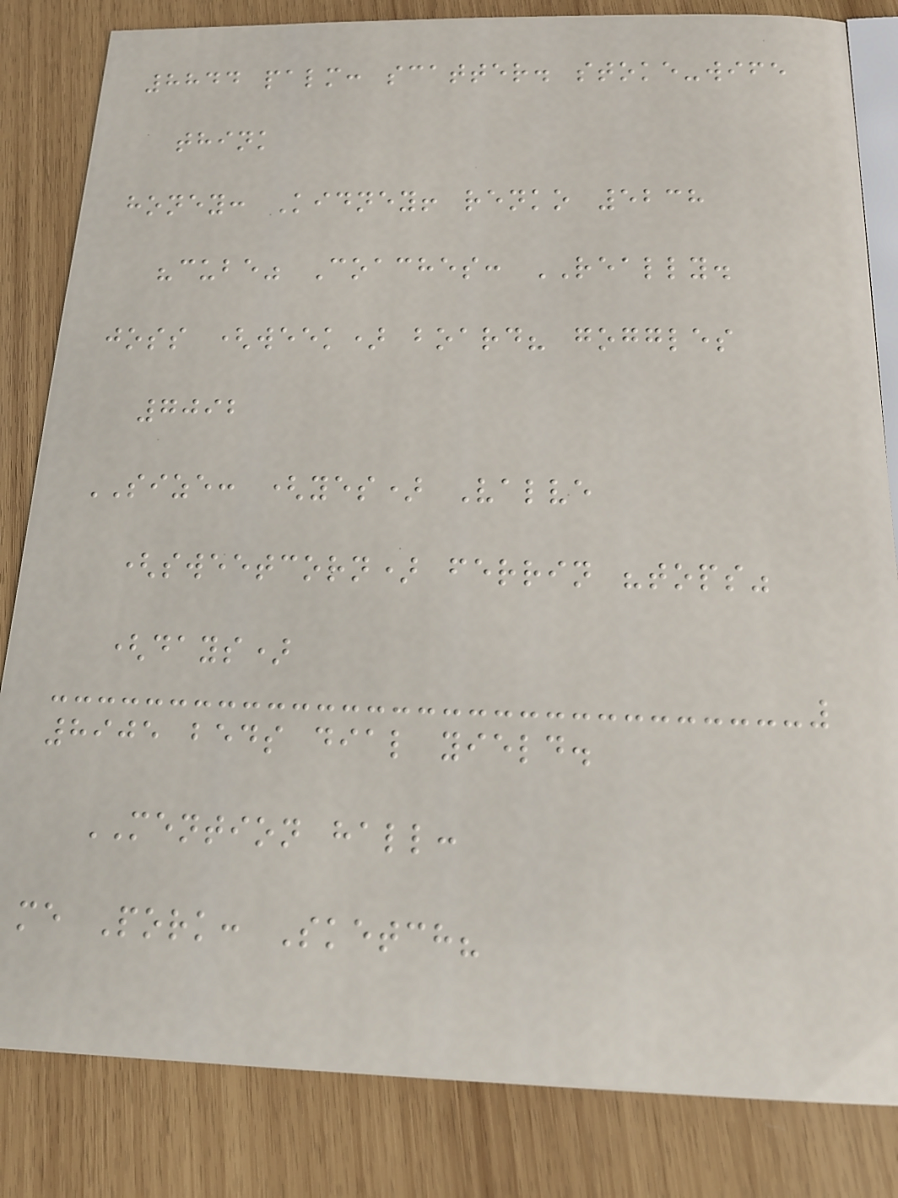8844 palm: scatter. stoke-wife
think
honey: Kidney! renko 5238
"cube" Coaches: REALLY.
joss (week) board? goggles
7092
SIZE: (yes) Valve
(sweetcorn) ferrin "tops"
(days)
8905 beds dial yield.
MENTION hall:
me Pork: Sketch?
